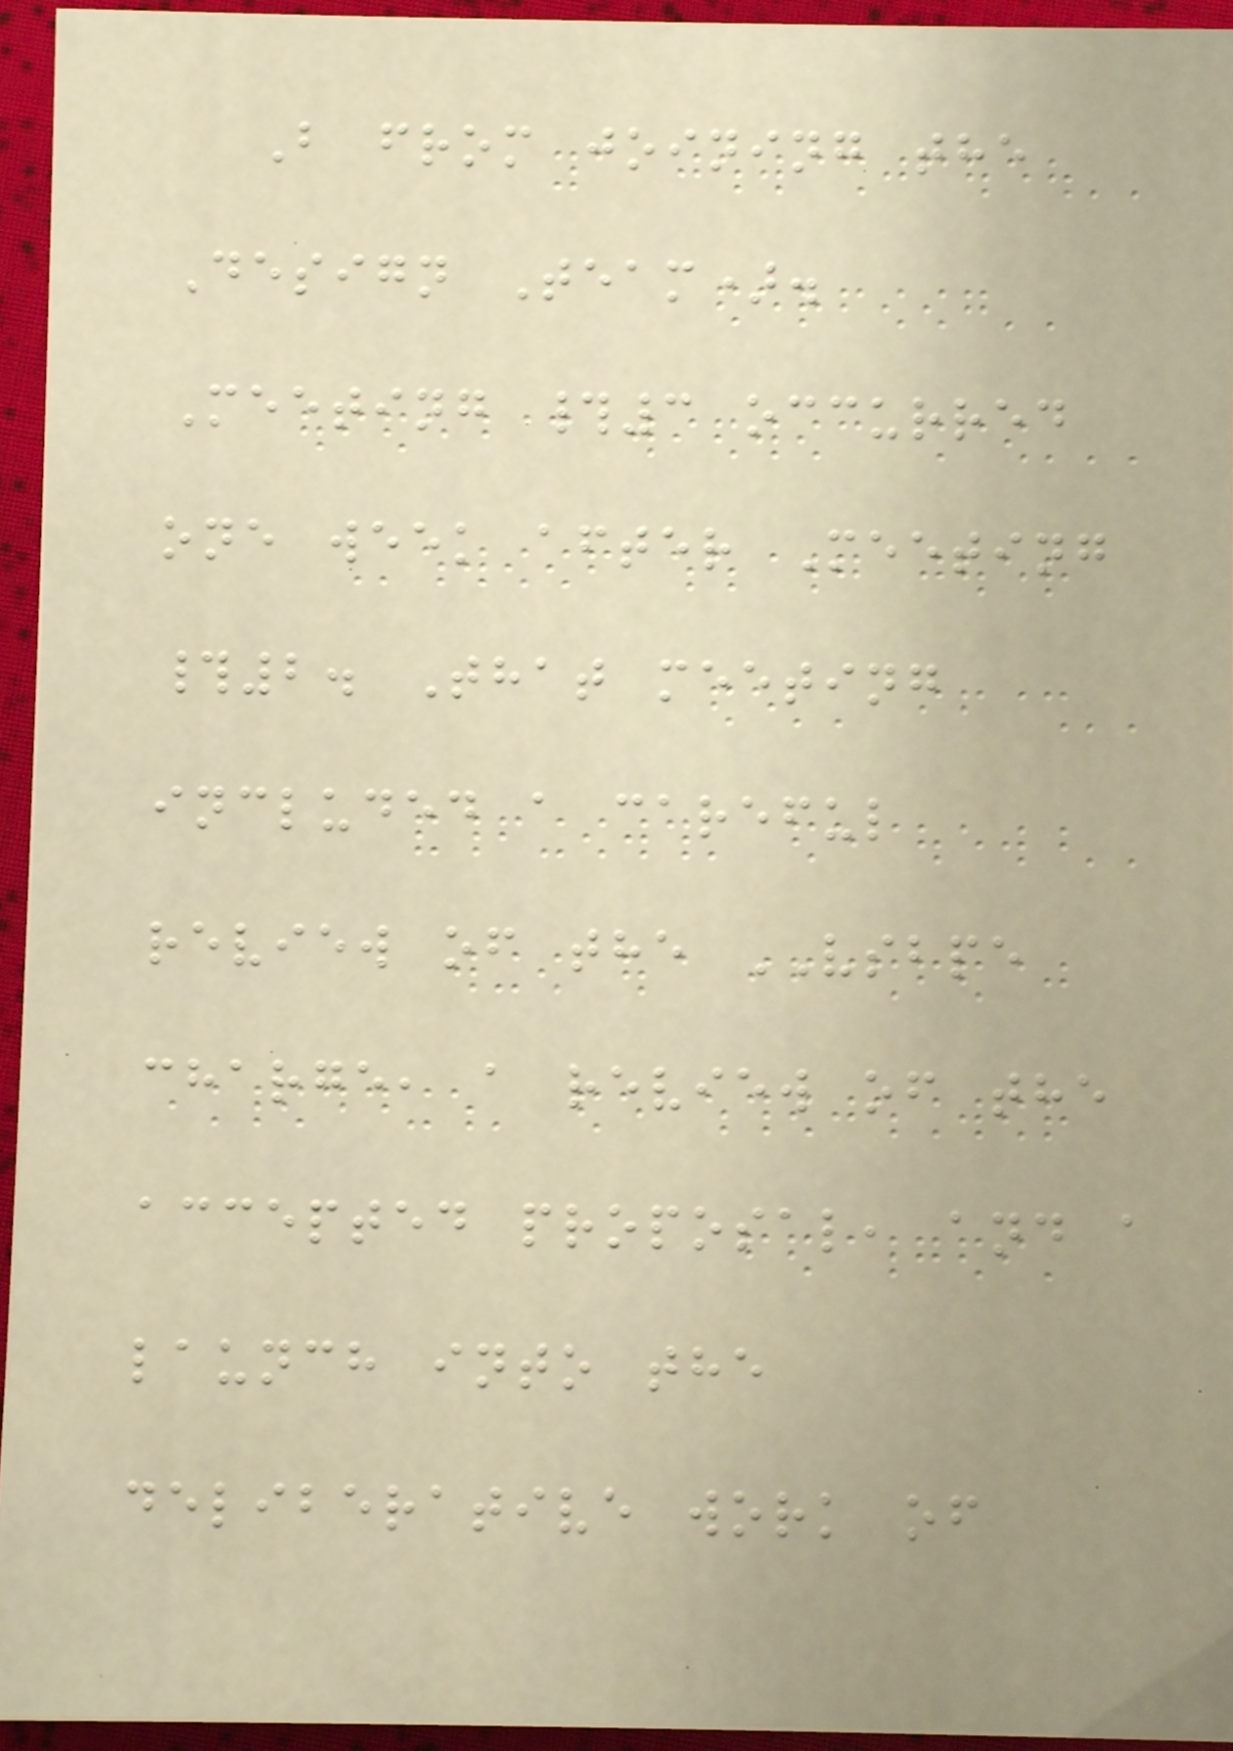B from joining the
Design Team).
Meeting #3 occurred
one week after Meeting
#2. That meeting
included a careful
review of the VSBPE
charge, a review of the
accepted proposal, and a
launch into the
deliberative work of
